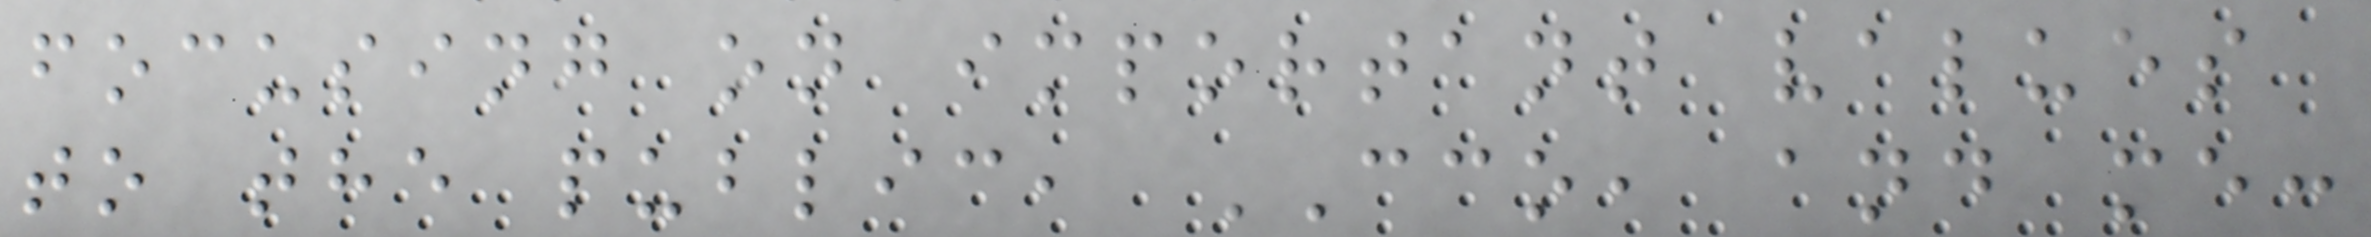focusing on important values
to the public, CCO, and me:
